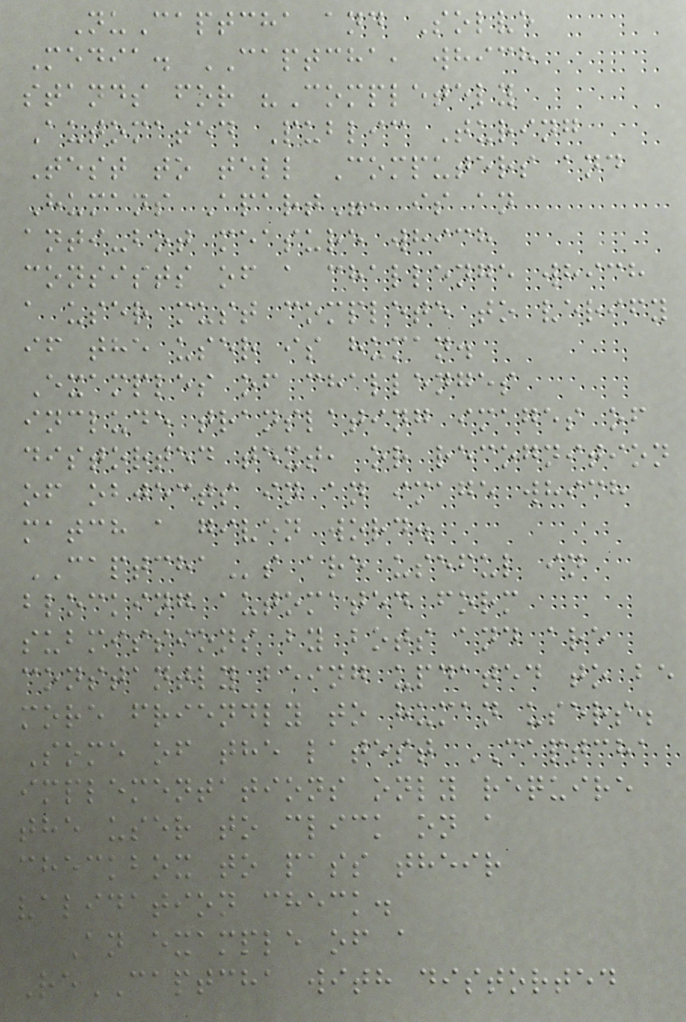NuCaptcha and Solve
Media. CAPTCHA, which
stands for "Completely
Automated Public Turing
Test to tell Computers and
Humans Apart", is an
anti-bot measure which
consists of a challenge which
a user must complete to verify
if the user is human.
Examples of challenges
include translating images of
distorted text, or recognition
of objects in an image which
match a given word.
CAPTCHAs are useful in
blocking automated form
submissions by bots and are
constantly being updated to be
more friendly to human users.
Some of the latest CAPTCHA
implementations only require
the user to click on a
checkbox to pass their
validation check.
An example of a
ReCAPTCHA with distorted
